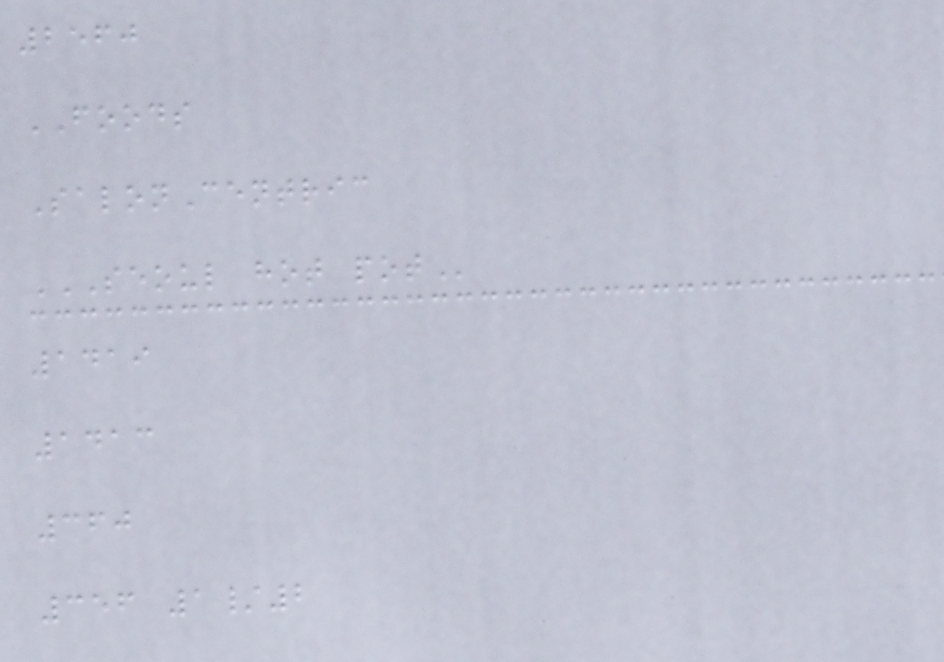2560
FOODS
SalonCentric
SEOUL HOT POT
1419
1413
360
356 1/2
